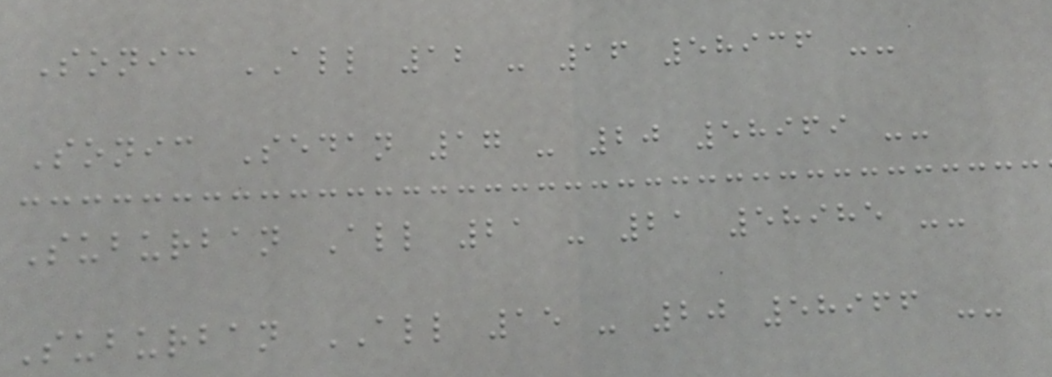Sonic ALL 12 - 16 58936 --
Sonic Sedan 17 - 20 58969 --
Suburban All 21 - 21 58985 --
Suburban ALL 15 - 20 58966 --
